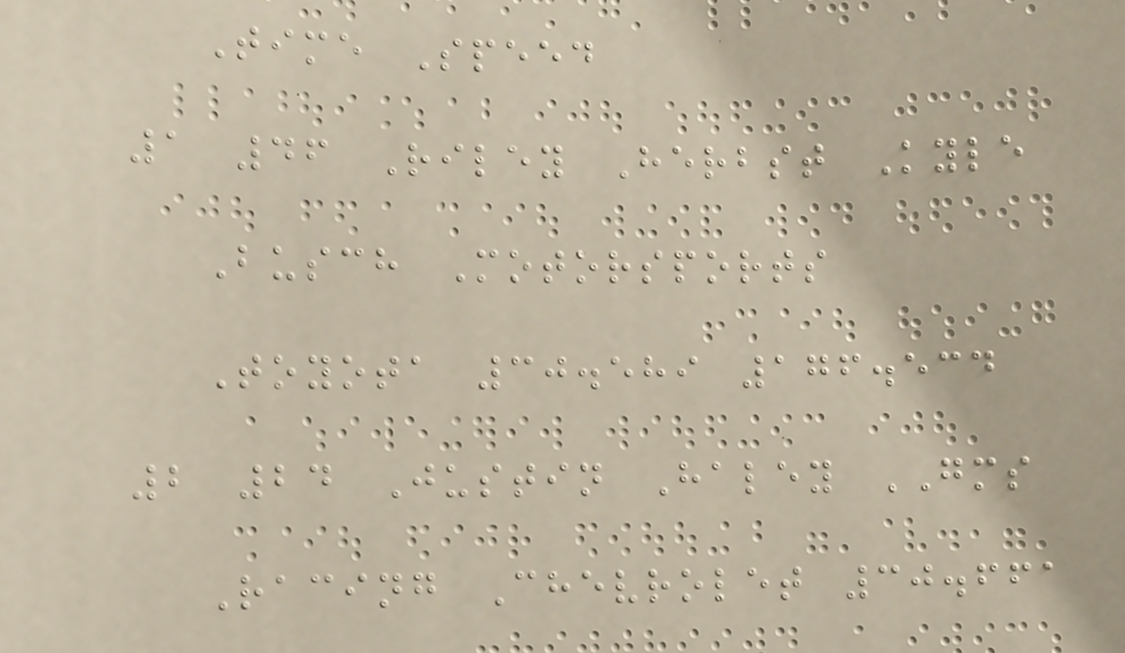Time Speed
1 46 Riley Herbst Kyle
Busch Motorsports
Toyota 30.589 176.534
2 24 Justin Haley GMS
Racing Chevrolet 30.661
